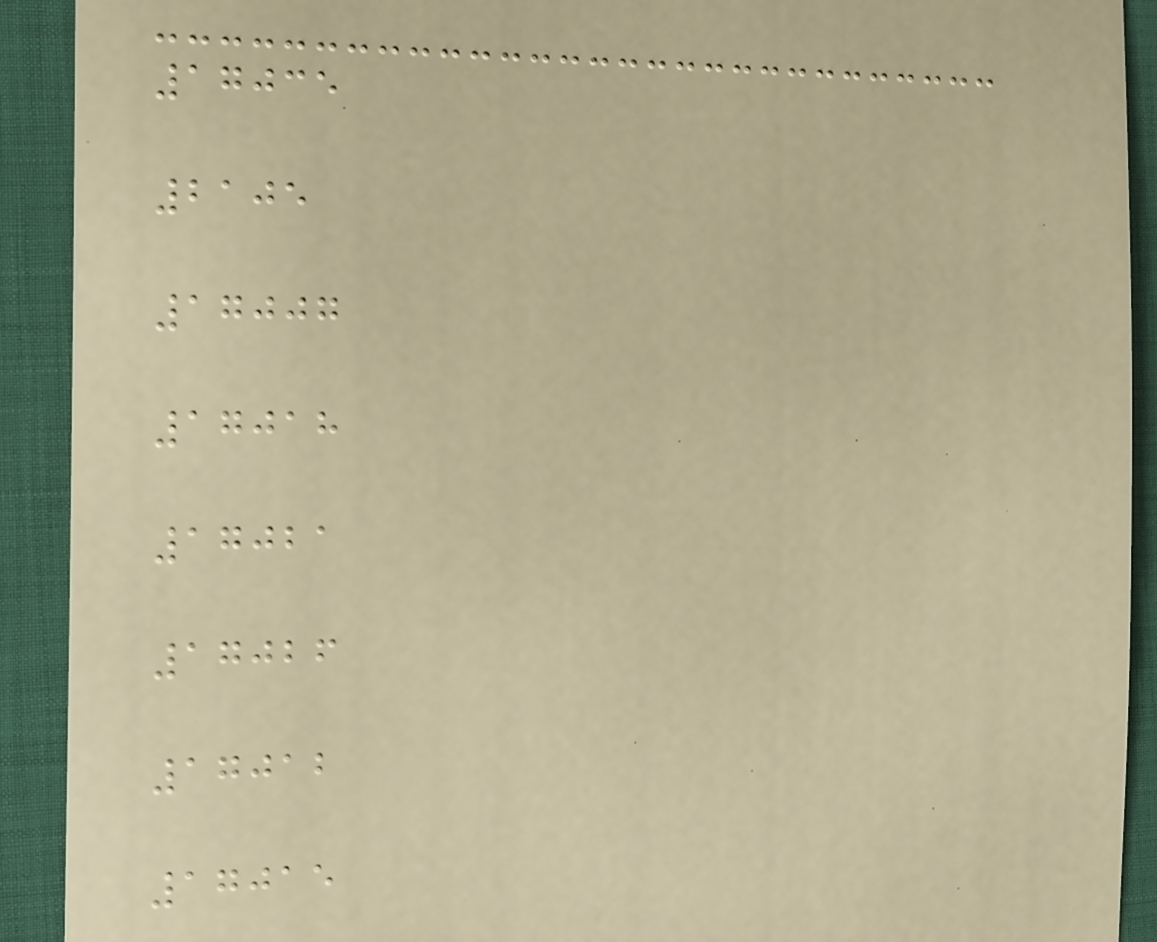17035
2105
17007
17018
17021
17026
17012
17015
